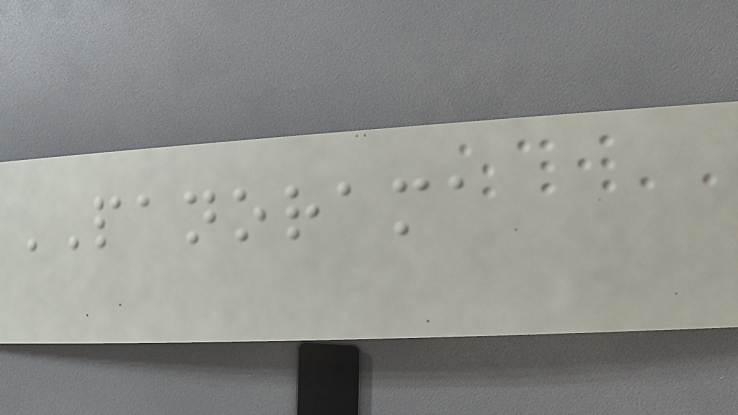PANORAMA
